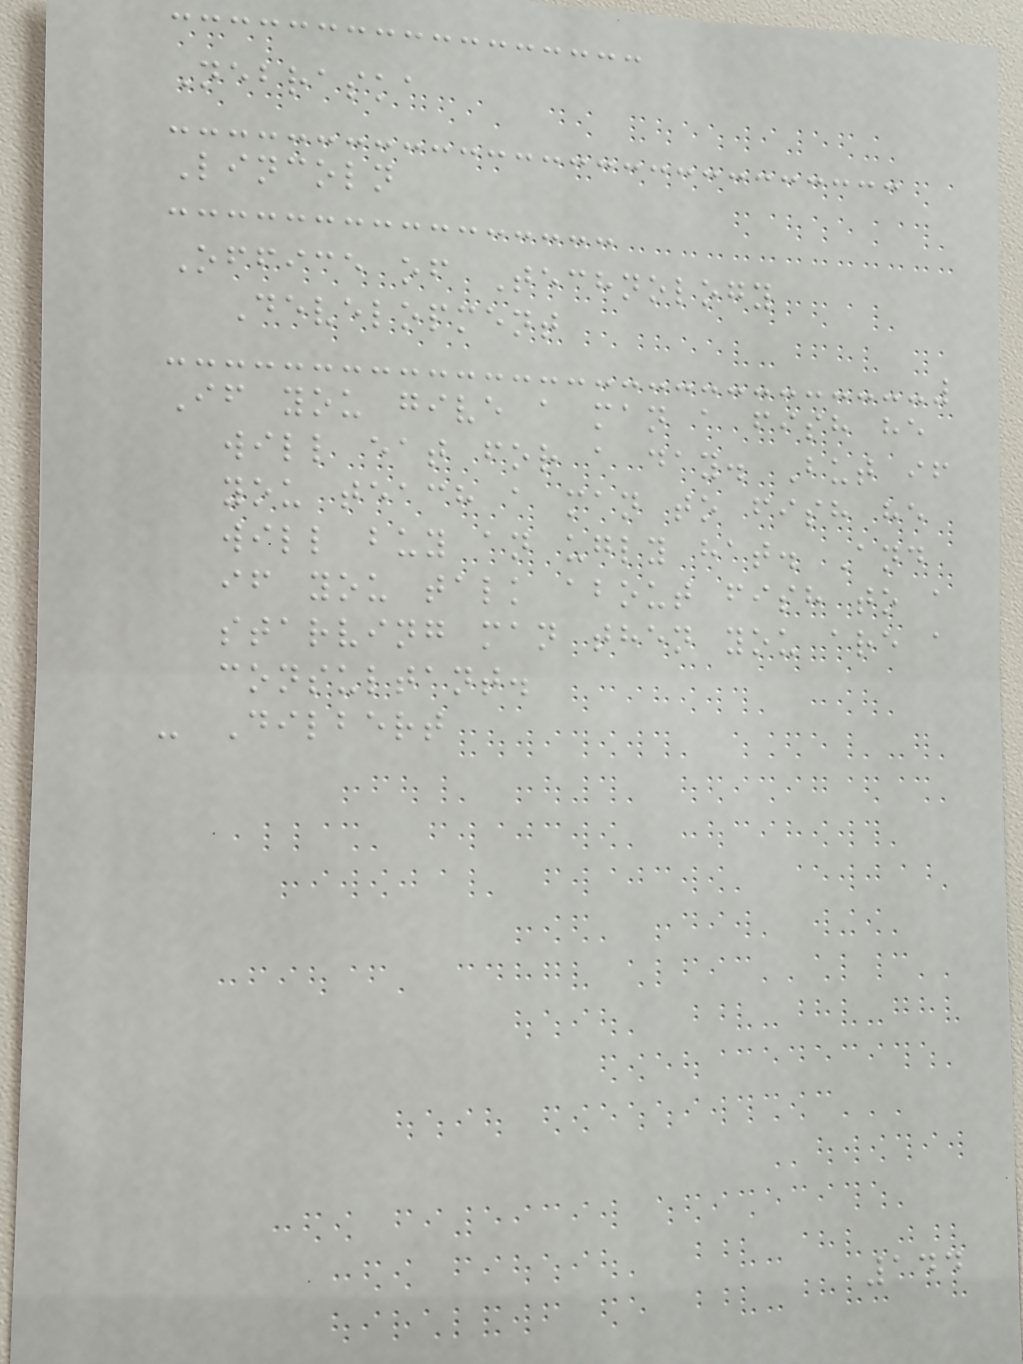Nebraska
Lincoln
Office of Technology
Development
If you give a man a fish he
will eat for a day. But if
you teach a man to fish he
will buy an ugly hat. And
if you talk about fish to a
starving man then you are a
consultant.
- Dilbert
144
